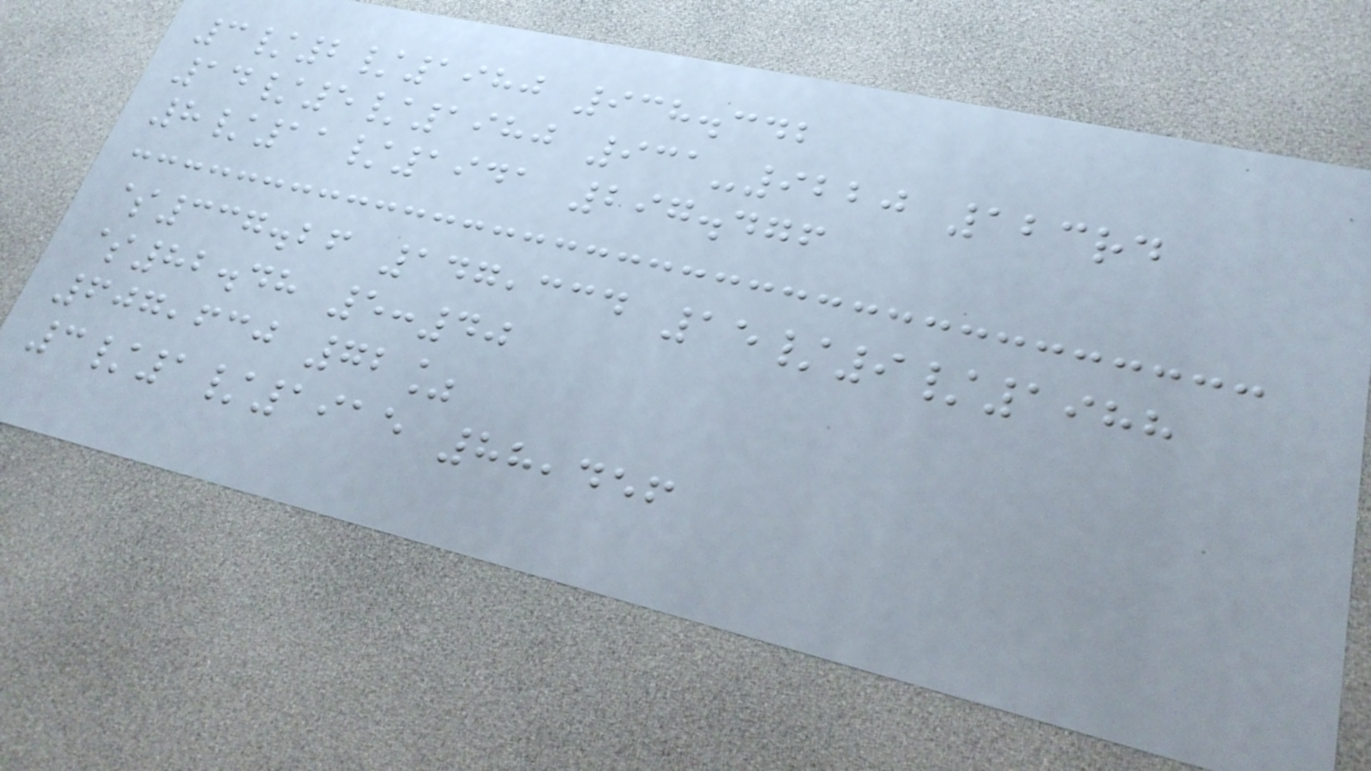3/2/1980 938.342
14/5/1980 931-9220 123rd
8/11/1941 297.476
$337.26 147,334 15/9/1988
$82.48 5:40
607,630 72%
3/1/1915 88,456
